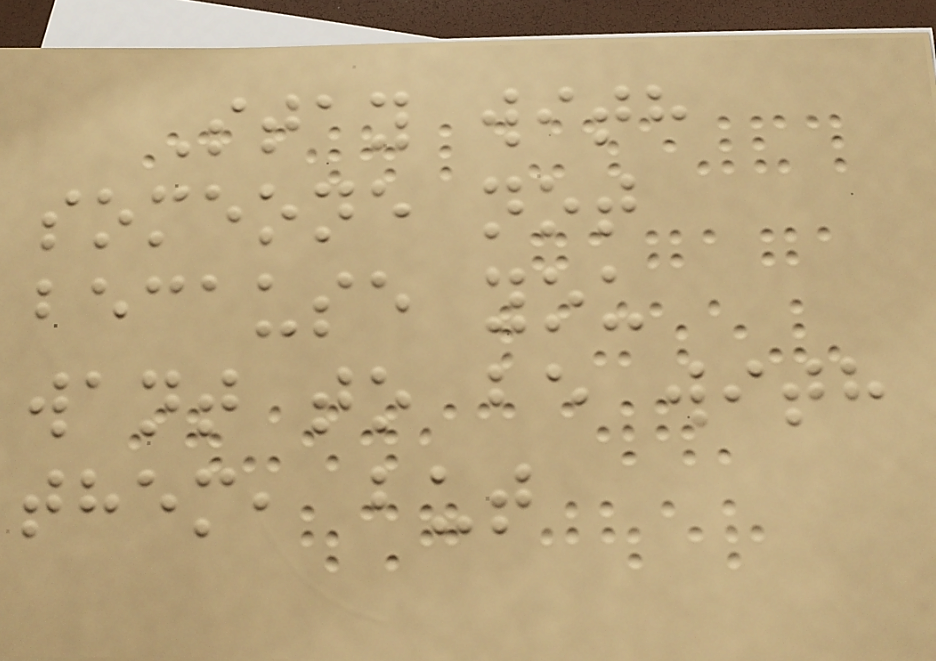Stay with
someone not
because you
want to be with
them, but
